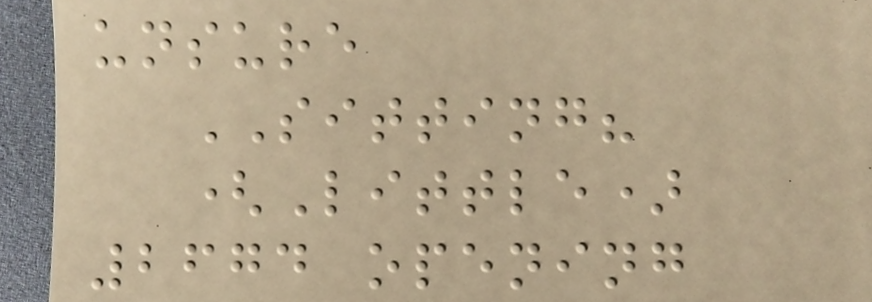unsure
SITTING?
(Little)
2674 opening
